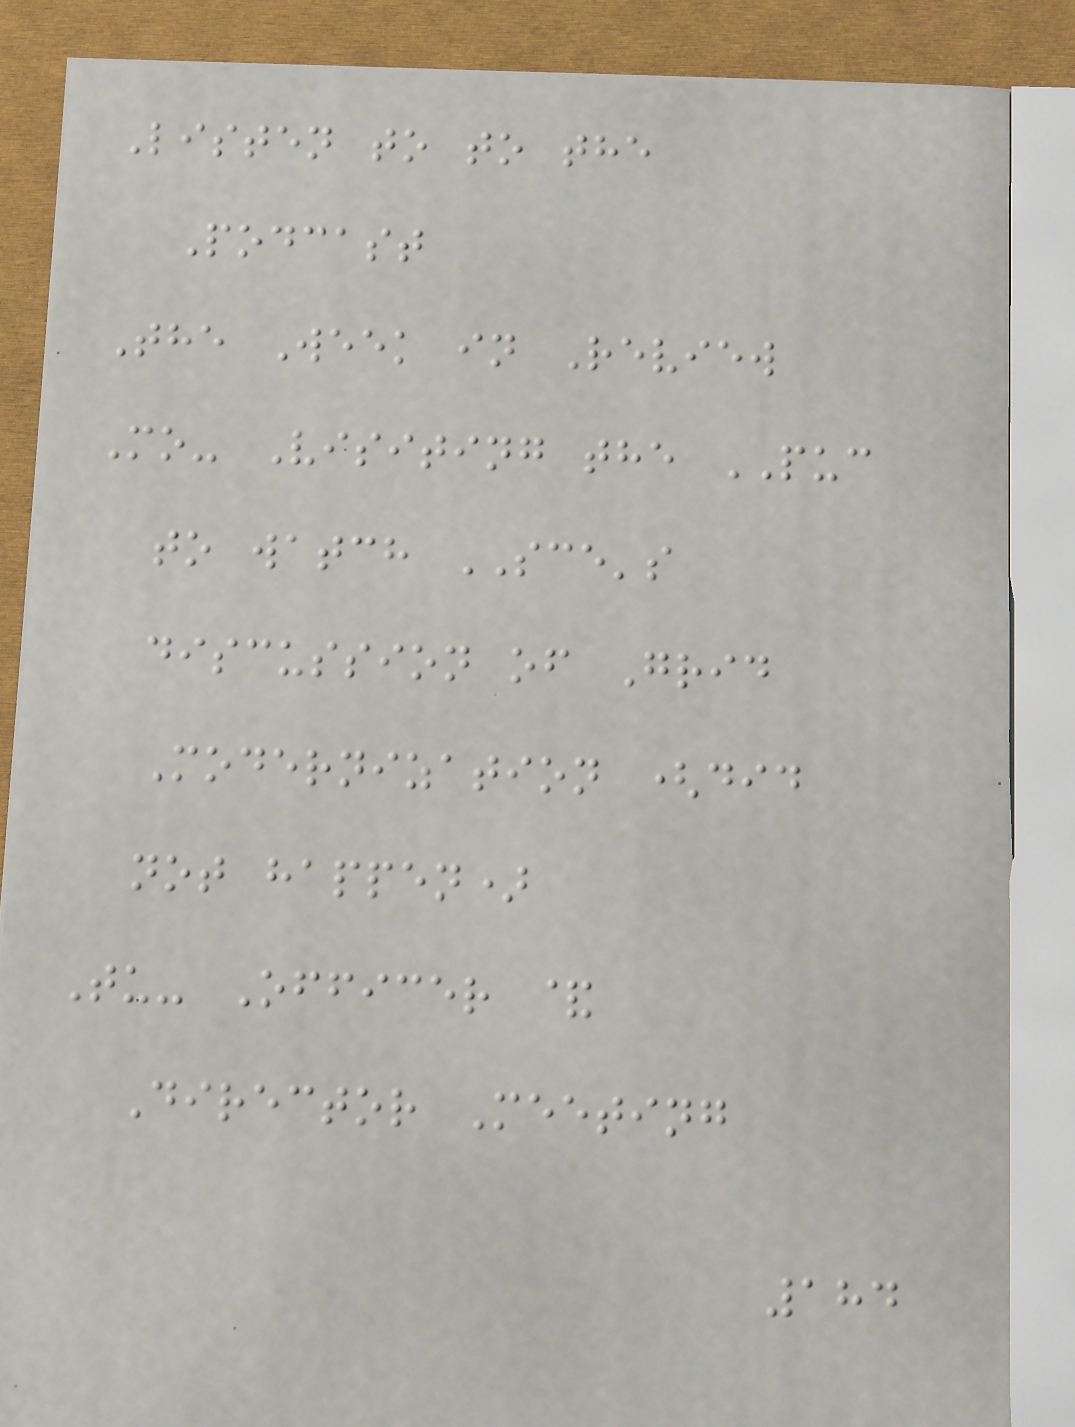Listen to to the
Podcast
The Week in Review
Mo- Visiting the PUC
to watch SCE's
discussion of Grid
Modernization (did
not happen)
Tu- Officer &
Director Meeting
184
